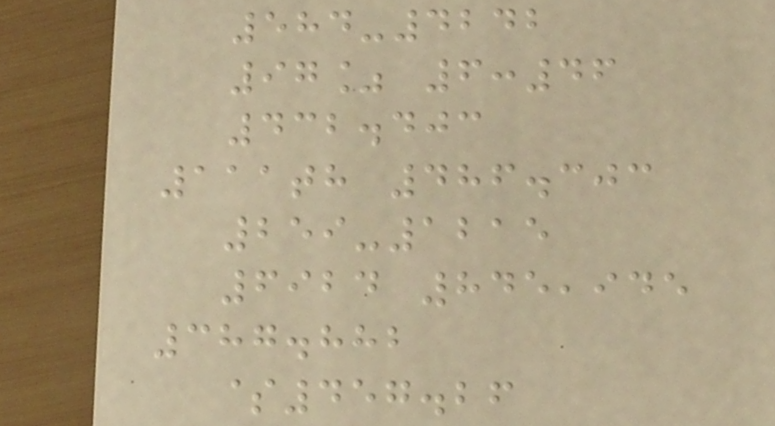584-4242
97% 6:46
432.403
111th 486.303
259-1215
6924 845,945
387.882
$457.26
